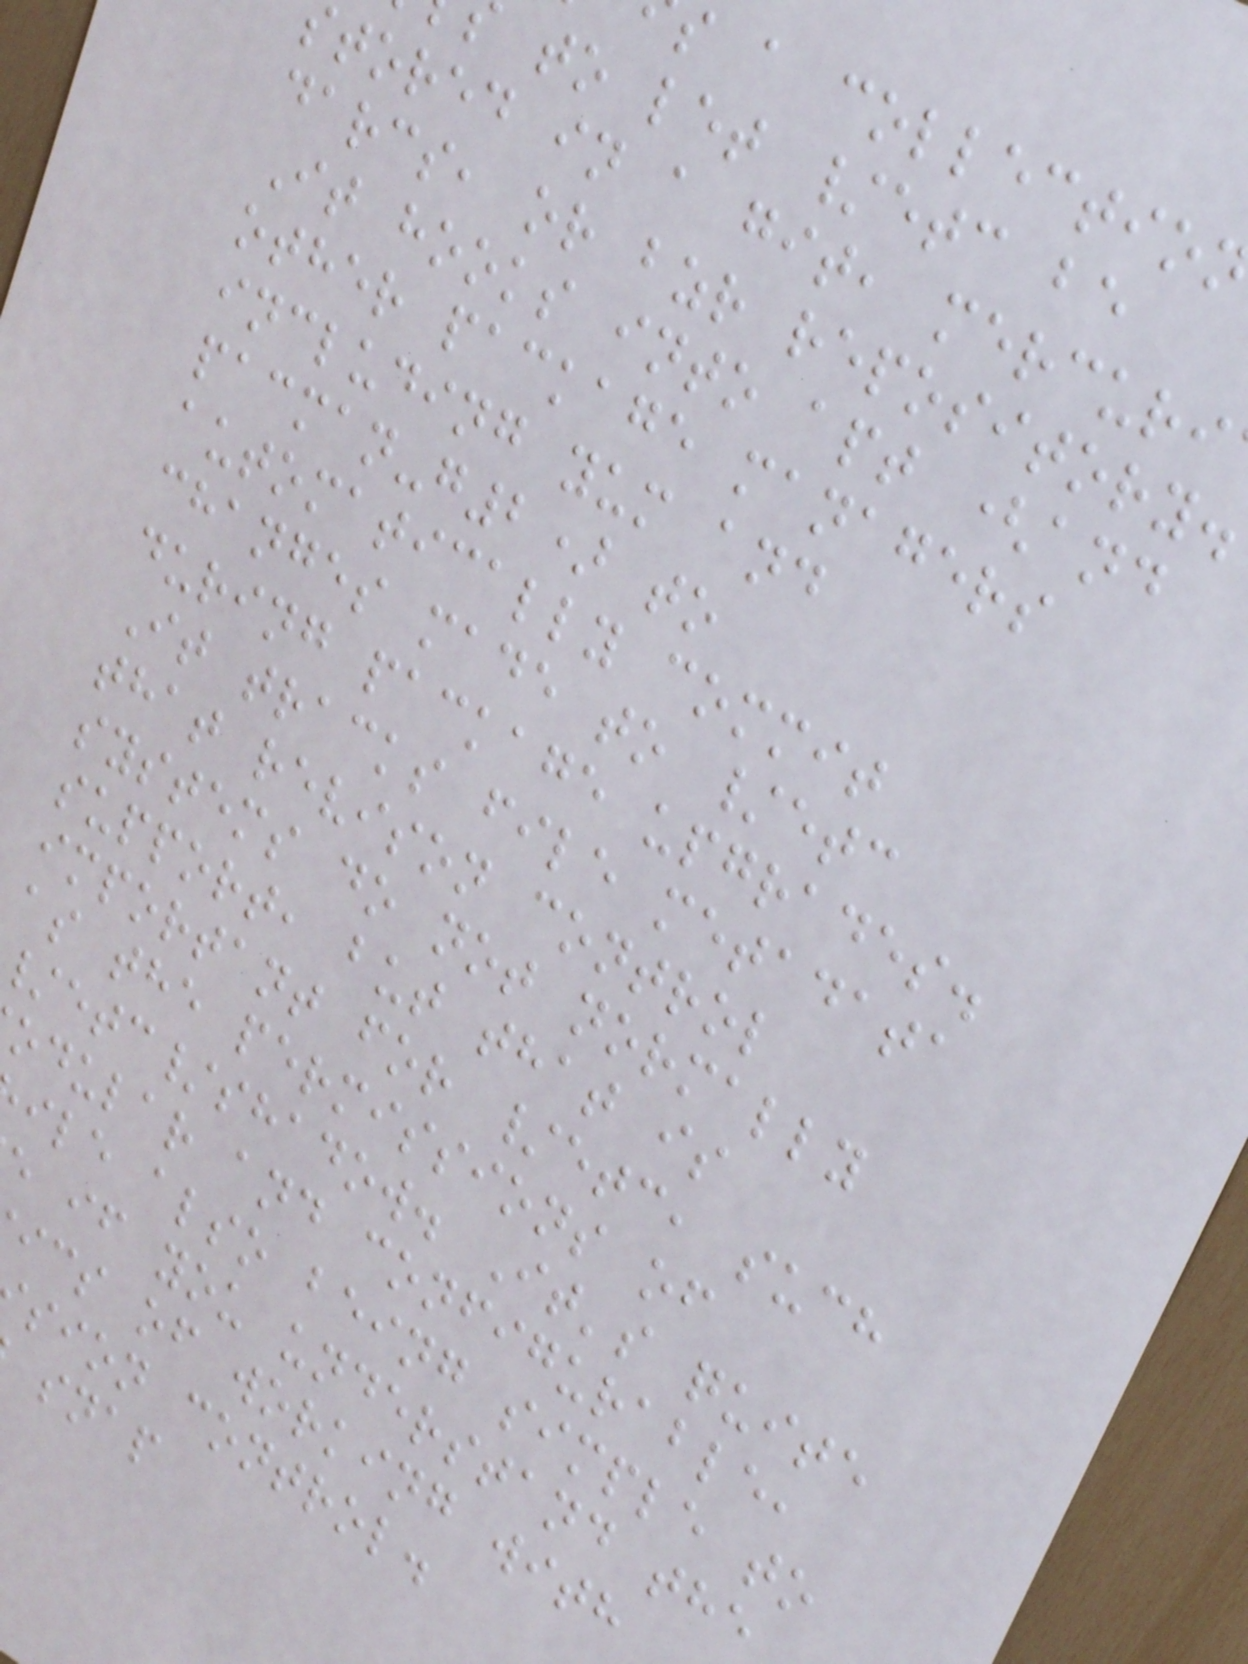s a collectio
to let /etc be
tored in a git, mercuri
darcs, or bzr repository.
It hooks into apt (and
other package managers
including yum and
pacman-g2) to
automatically commit
changes made to /etc
during package upgrades.
It tracks file metadata
that revison control
systems do not normally
support, but that is
important for /etc, such
as the permissions of
etc/shadow. It's quite
odular and configurable,
ile also being simple to
e if you understand the
ics of working with
sion control.
snap
